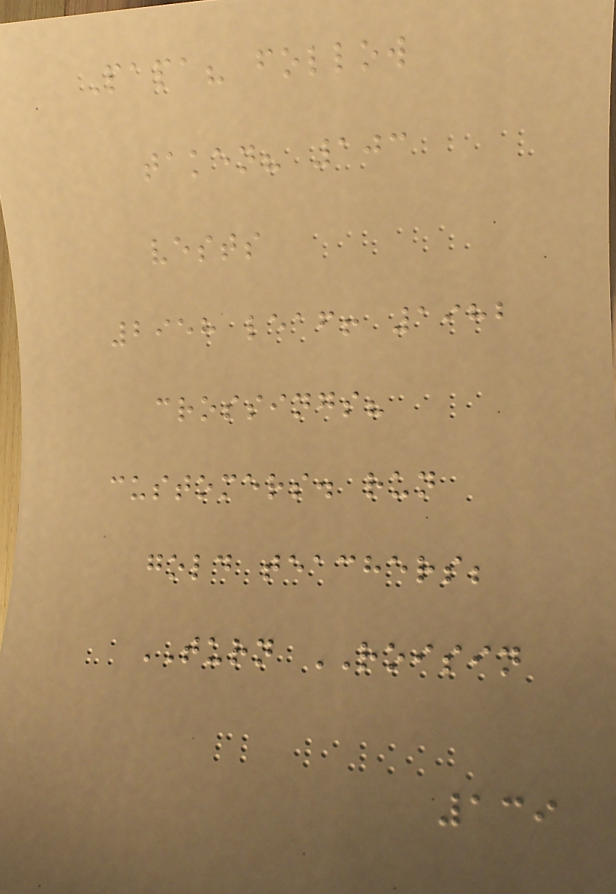Papa? follow
taken? 103
vests
2958 leaf! 1982
crossings?
customers. run
gold teachers;
TURN ROISIN
139
